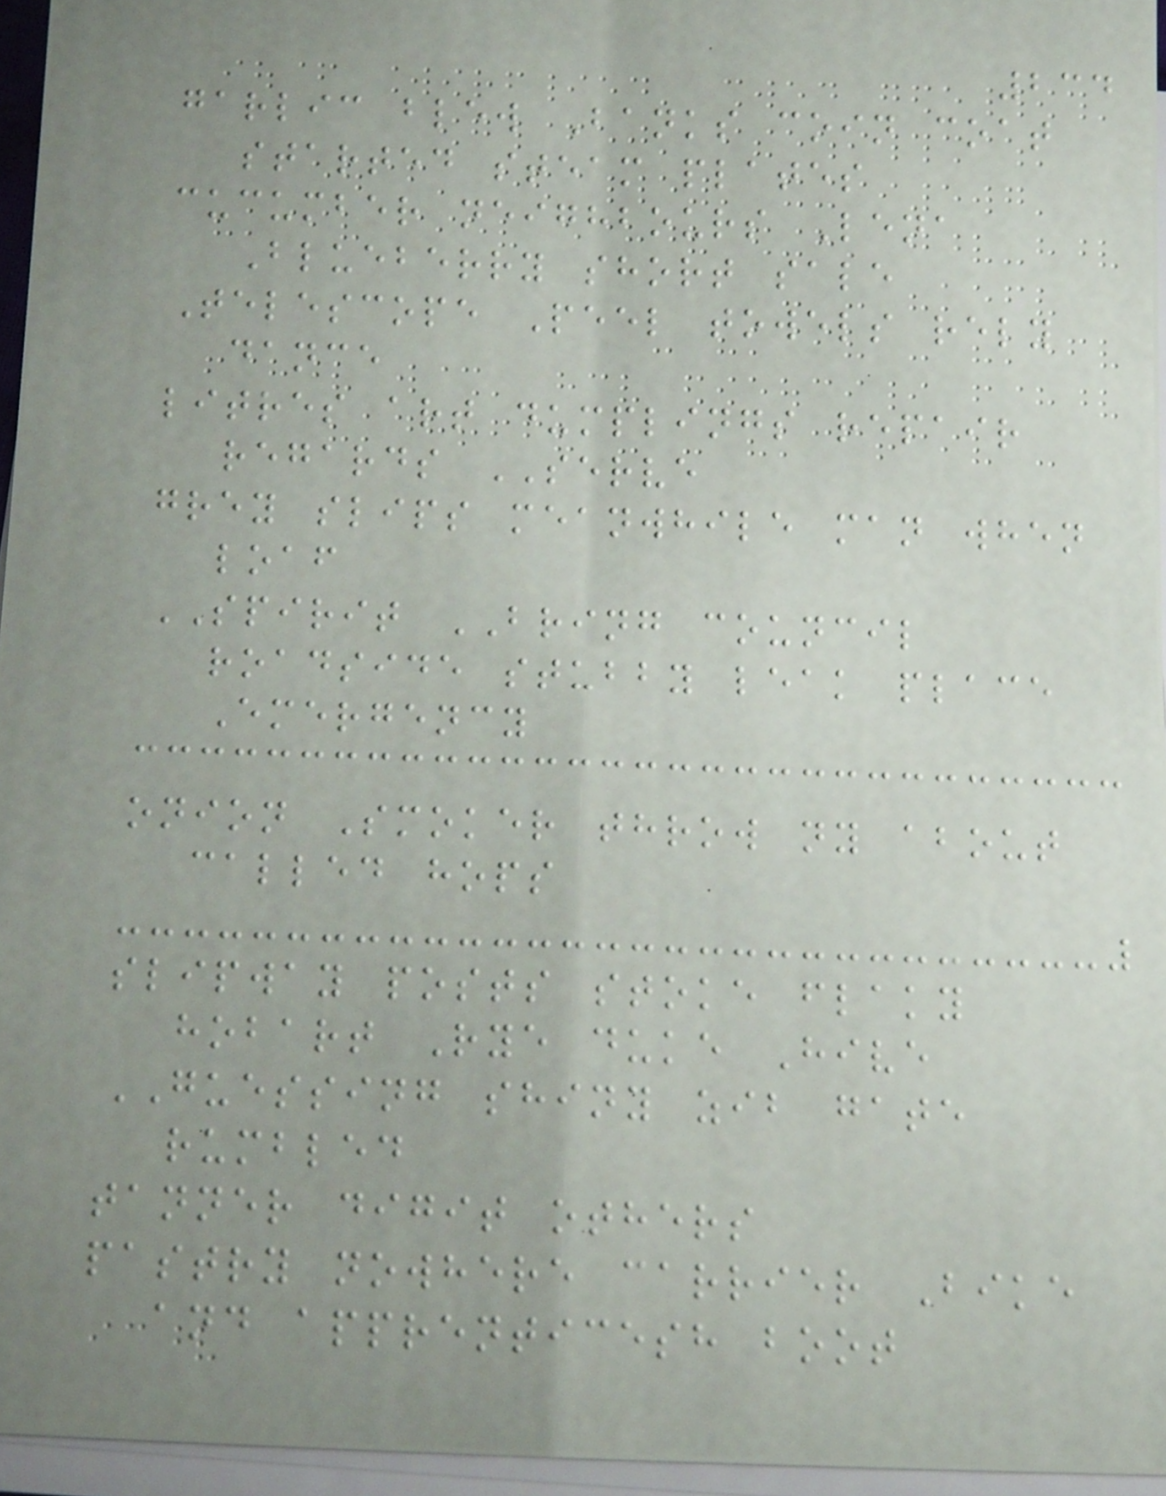234
garlic blew Banks coin coat
started steam plates
cucumber neighbours Lena
Blueberry short sale
Telescope Peel towels rely
dance
litres art dumplings repair
regards SERVE
grey slips meanwhile man when
loaf
SPIRIT BRING council
roadside stubby leak place
Emergency
onion Smoker throw ny about
called hops
slipway posts stoke flaky
hobart Rye duke Hive
GUESSING shiny zib gate
rumbled
tanner digit others
pastry nowhere carrier Bike
and apprenticesh boot
